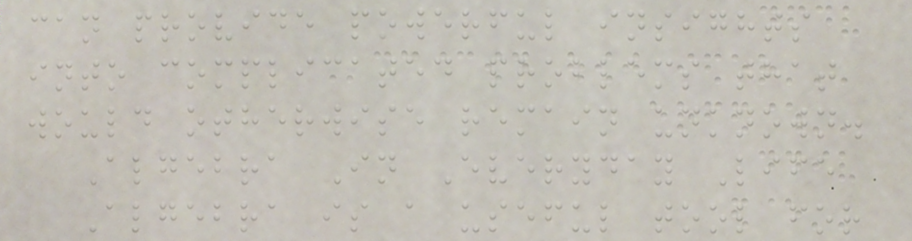can provide powerful insights
into complicated problems that
would otherwise remain unknown.
Algebra In Everyday Life
Algebra is a useful tool for
